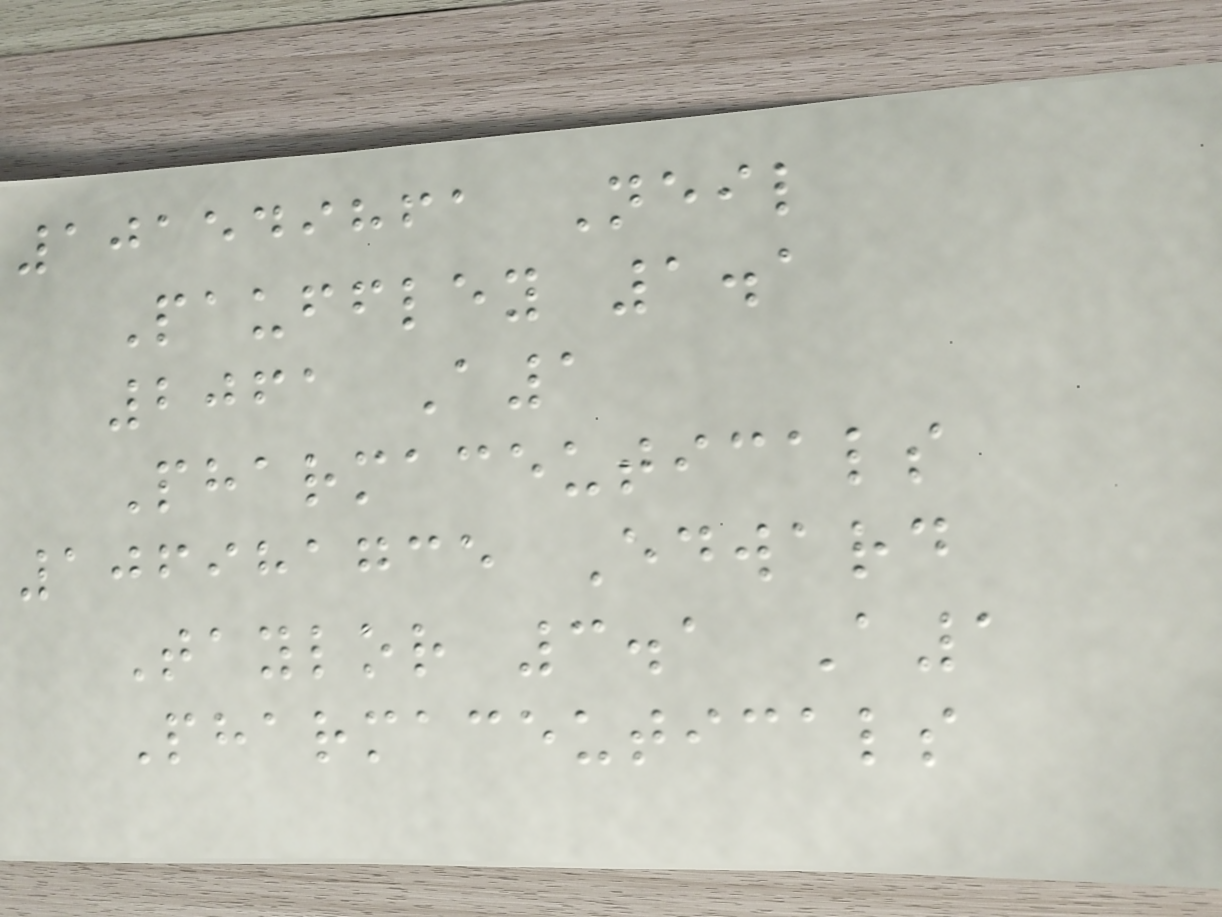101549861 Neil
Pauffley 1.1
2061 A1
Pharmaceuticals
106981735 Edward
Taylor 3.1 A1
Pharmaceuticals
